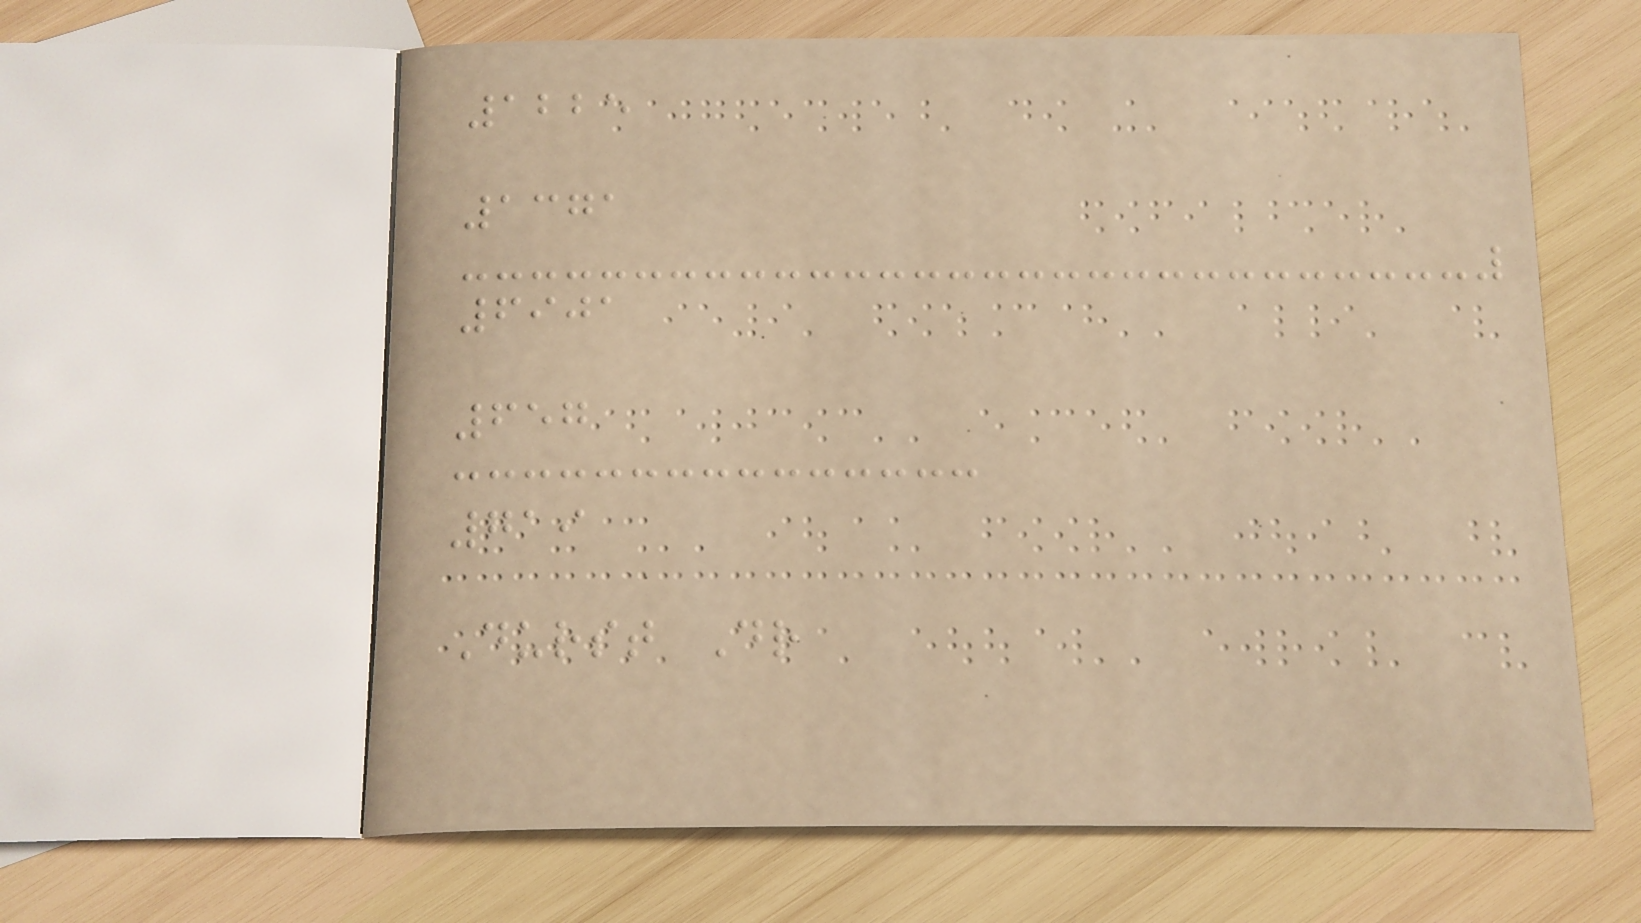1225
1371
6901
657
719
Durst Dr
